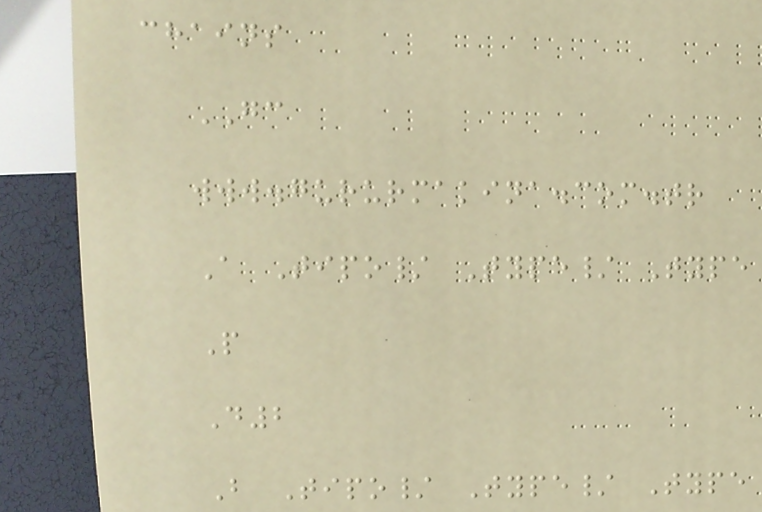chains
GC
www.gururmakina.com.tr
A Tipo/ Type/ Type
P
D2
B Tipo/ Type/ Type
